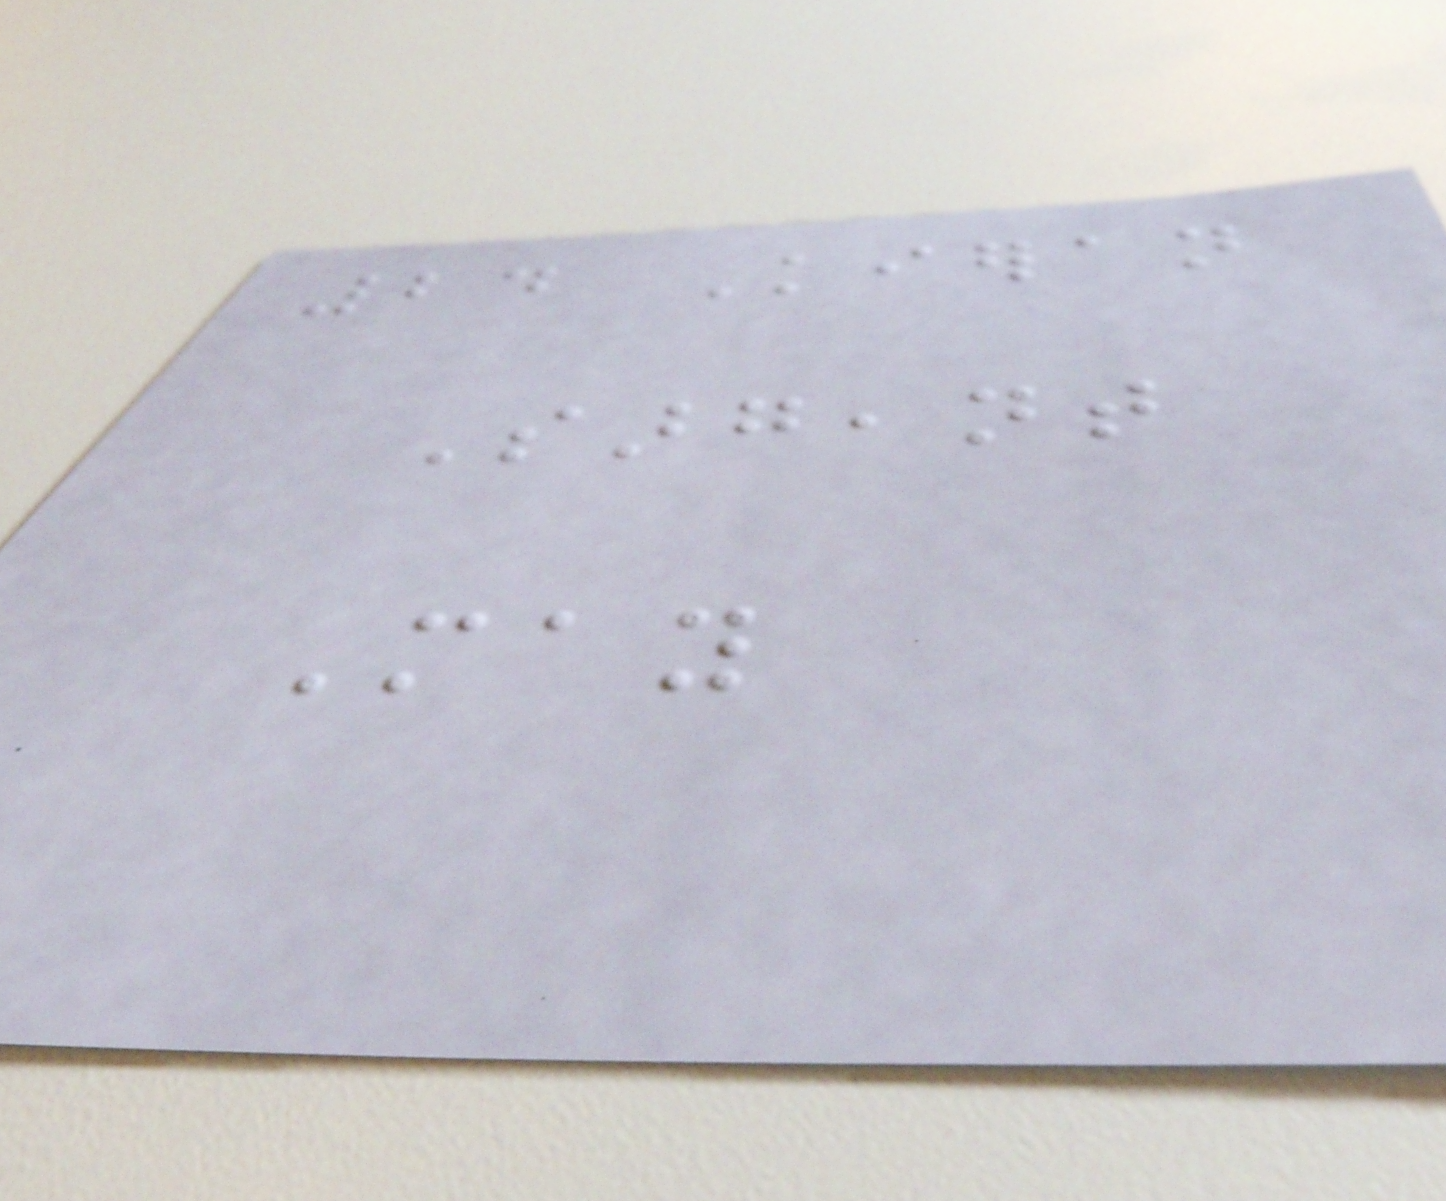24 Kieran
Sargeant
May
